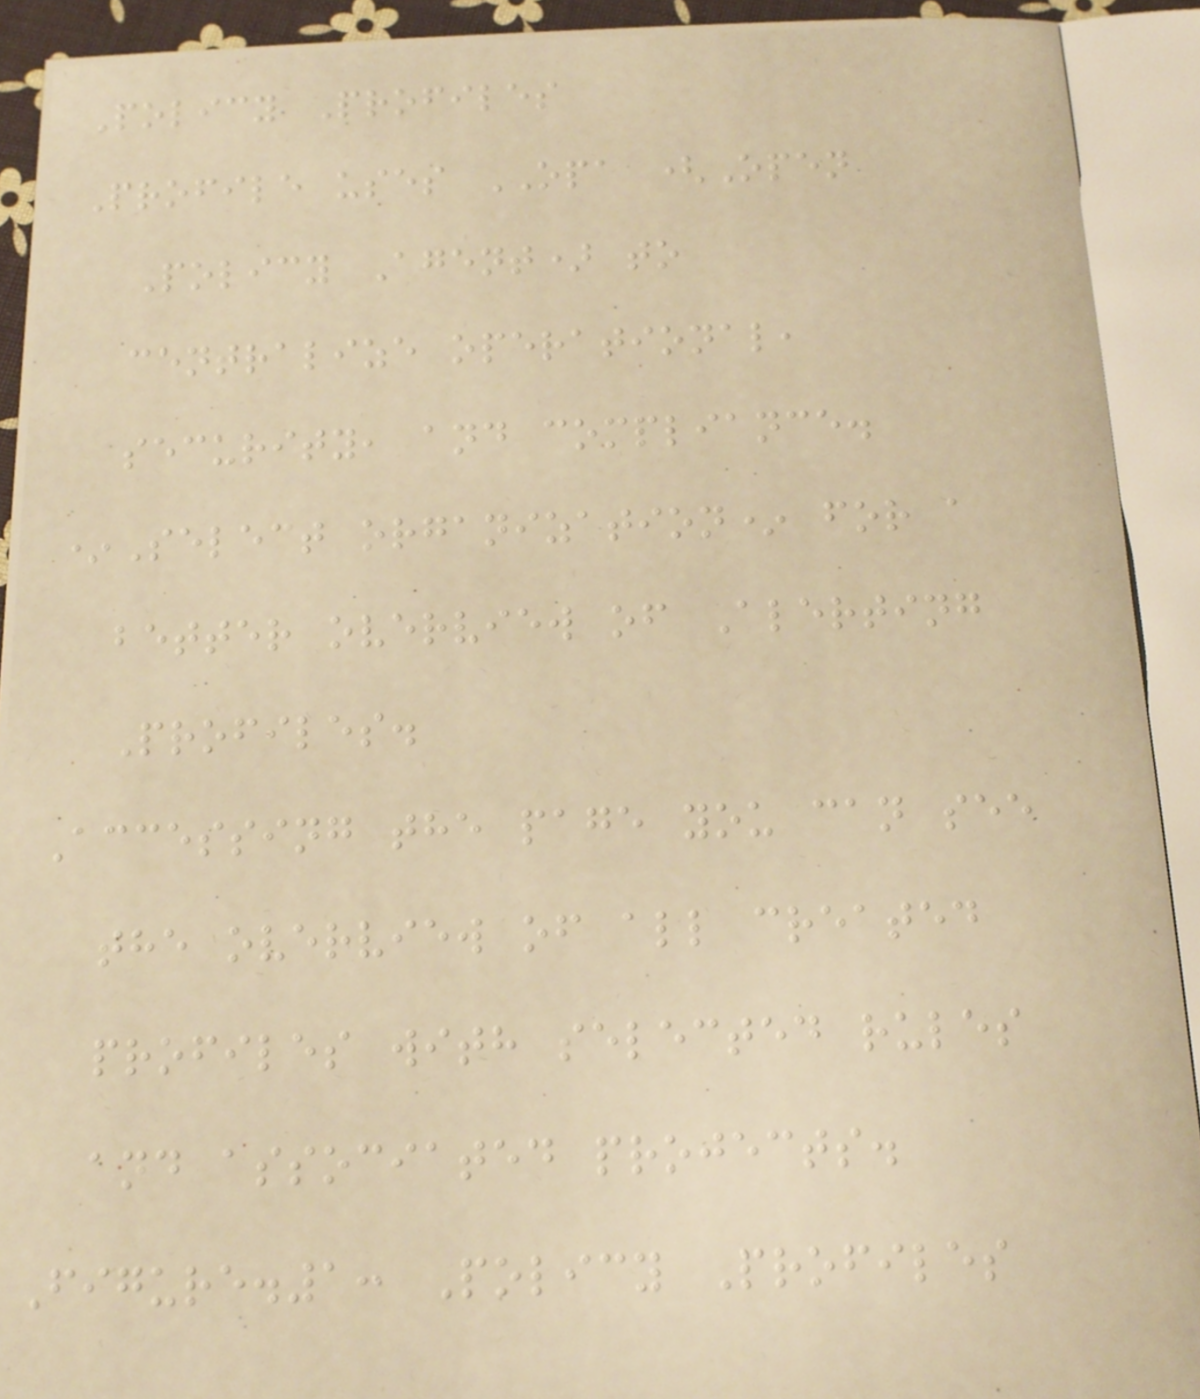Policy Profiles
Profile uses OPA (Open
Policy Agent) to
centralize operational,
security, and compliance.
*Select organization* for a
better overview of Alerting
Profiles.
Accessing the page you can see
the overview of all created
profiles with selected rules
and associated projects.
Figure.1: Policy Profiles
